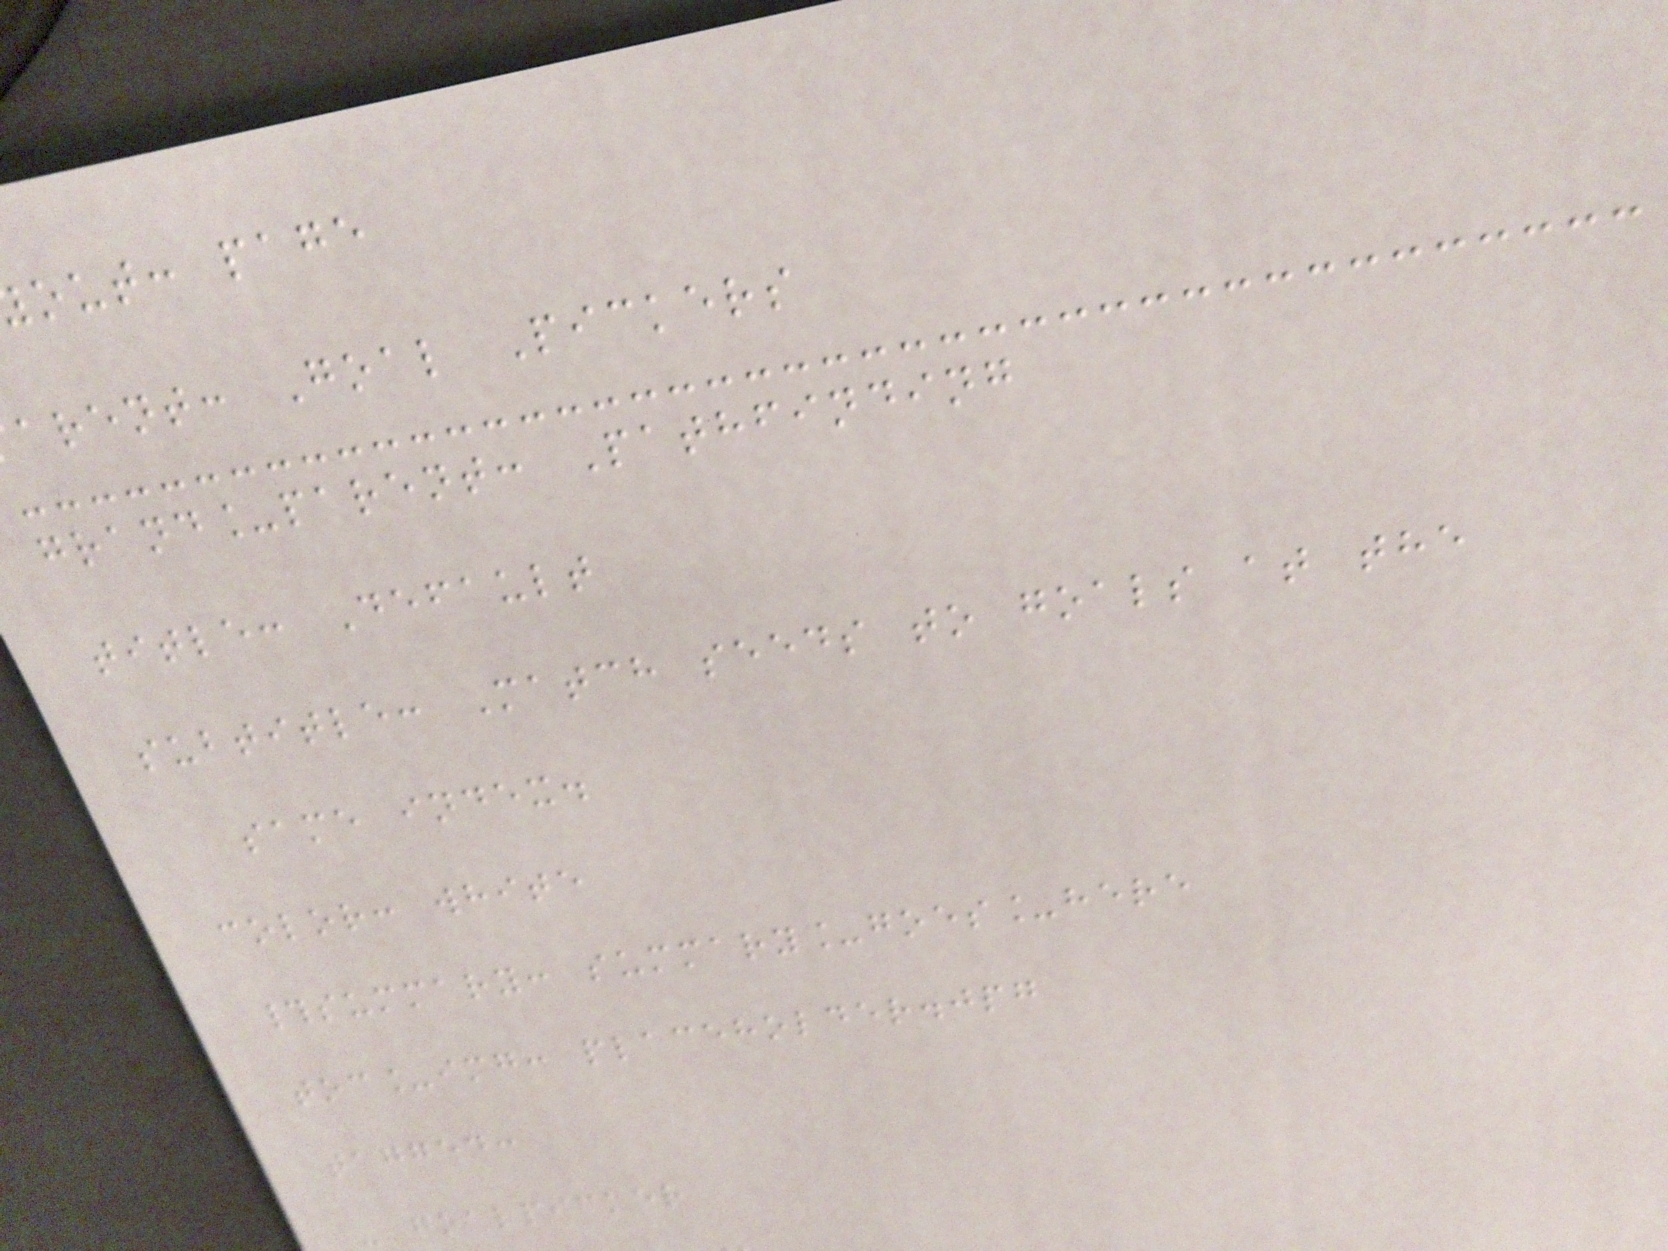out: page
arent: Goal Pickers
grand_parent: Pathfinding
title: Default
subtitle: Match seeds to goals at the
same index.
color: white
#summary: summary_goes_here
toc_img: placeholder.jpg
tagged:
- goalpicker
